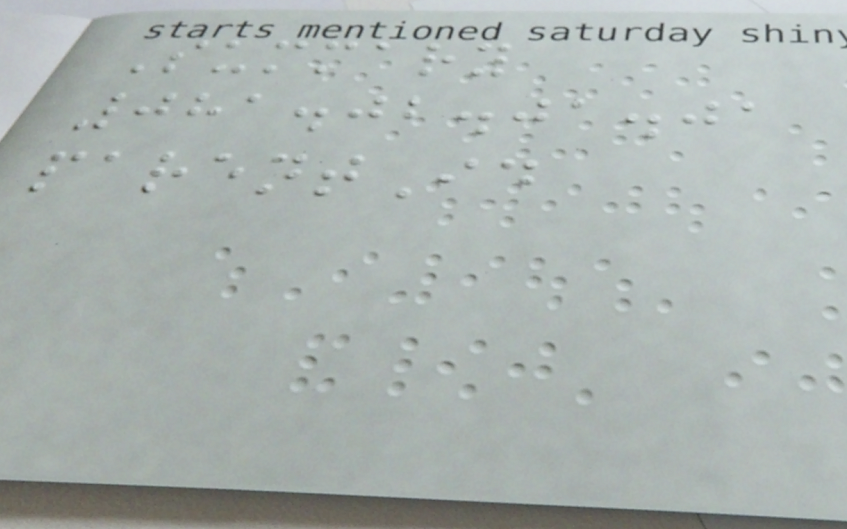Summary
081.02.01.01
parentId
